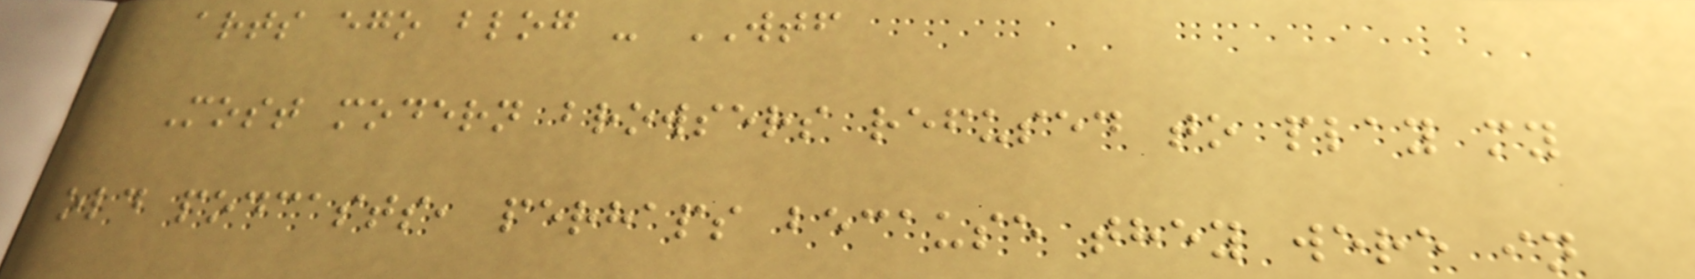arts ego blog - WTF
Most modern browsers refused to play my
old podcasts, perhaps because they were in
